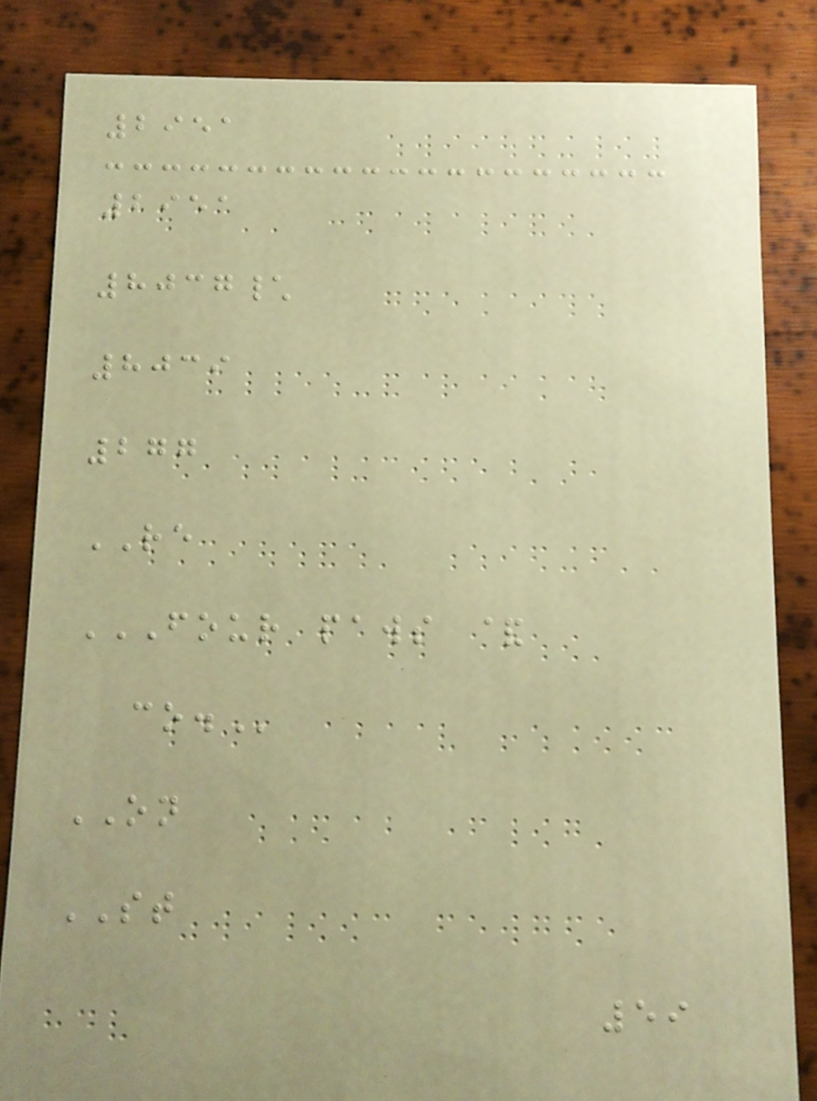2951
2951
8037\
8039
277
RE
FOUR PAWS &
CO.
ON
ST
59
